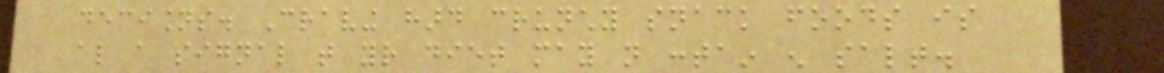decisions. Craving hard crunchy snack foods is
also a signal that your diet may not contain enough salt.
